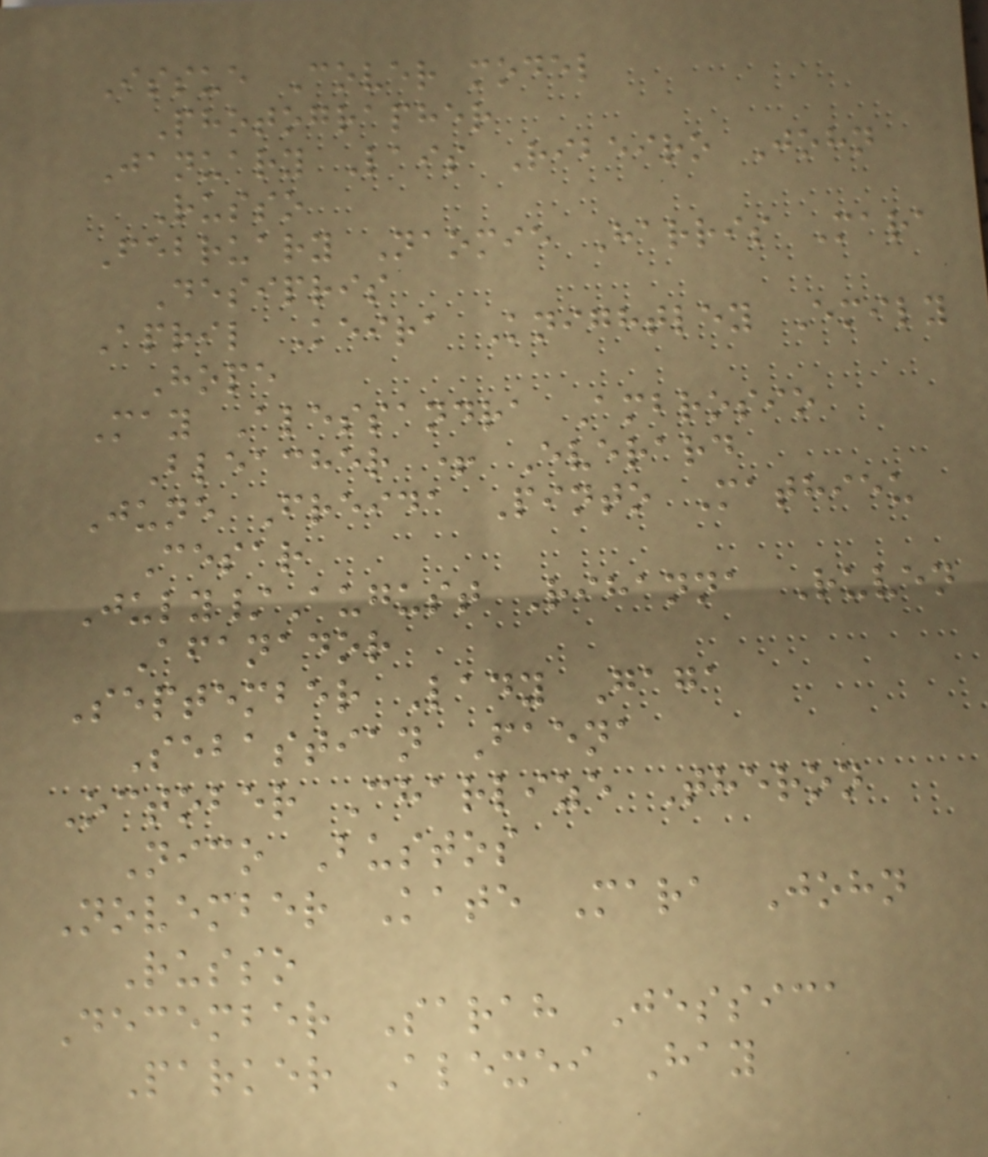Issue Cover model
Photographer
January Lais Ribeiro John
Russo
February Naomie Harris Mara
Desipris
April Keira Knightley Emily
Hope
May Alessandra Ambrosio
Bleacher + Everard
June Freida Pinto Mathieu
Cesar
July/August Rihanna Ruven
Afanador
September Lady Gaga
Sebastian Faena
October Charlize Theron
Nico Bustos
November Kate Mara John
Russo
December Sarah Jessica
Parker Alexei Hay
